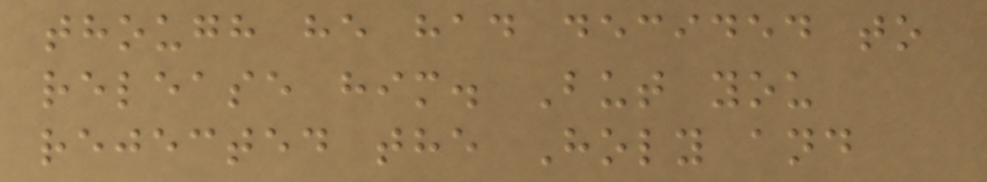though he had decided to
release him. But you
rejected the Holy and
